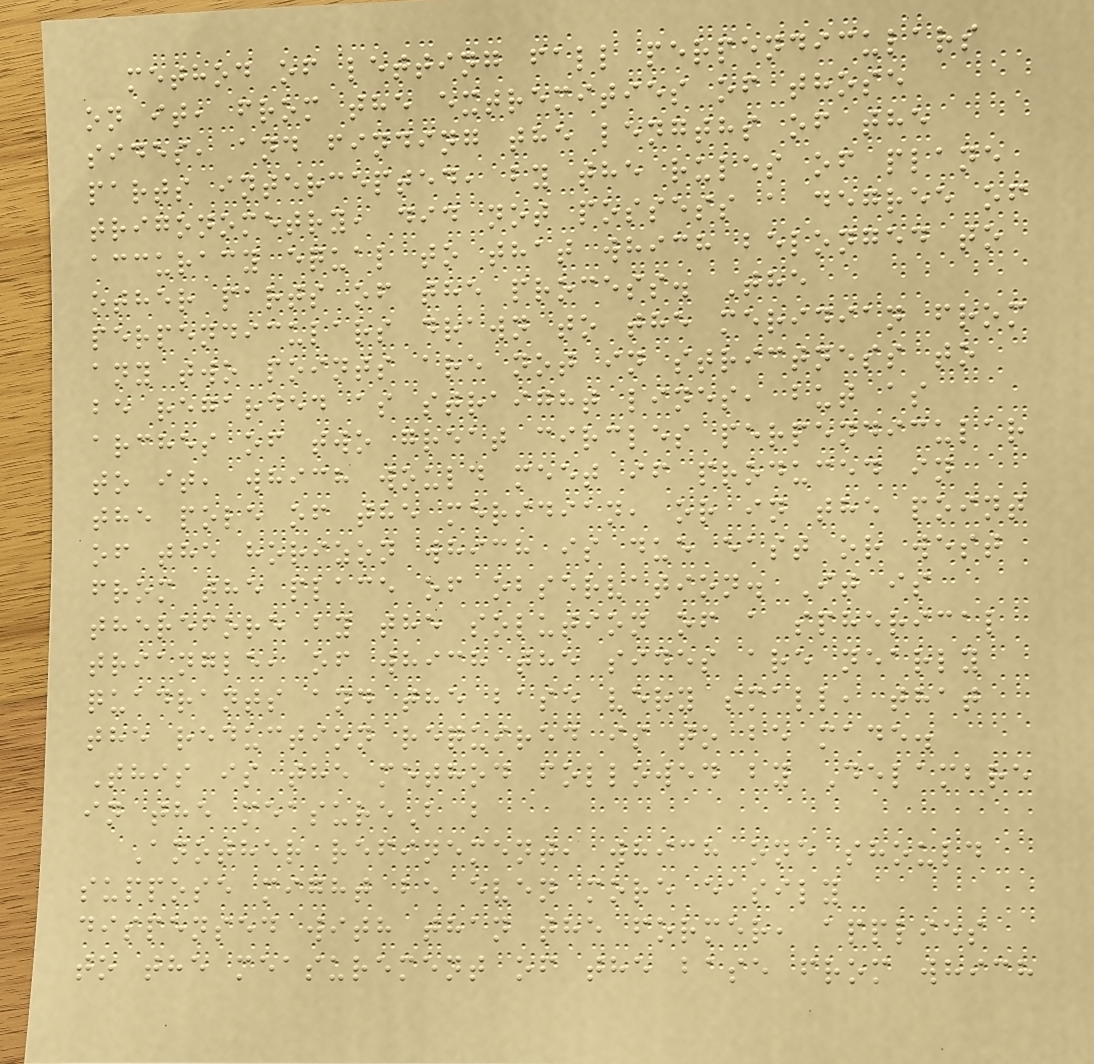method of letting fall perpendiculars
on it, from the extremities of those
sides, and finding the lengths of the
parts intercepted, by the rules of plane
trigonometry, did not possess a degree of
accuracy equal to that which belonged to
other parts of the process. The
perpendiculars drawn to the meridian from
any two points are not in strictness to
be regarded as straight lines, but as
arches of two great circles perpendicular
to it, which would meet if produced in
the pole of the meridian, or in the point
of the horizon which is due east or west
from the place of observation. It is
therefore by the solution of a spherical
triangle, of which the sides are nearly
quadrants and the base very small, that
the reduction required is to be made.
This is the method followed by Delambre
in the measureB b
Another refinement, which one should
suppose might be even more easily
dispensed with than the former, applies
to the measurement of the base from which
